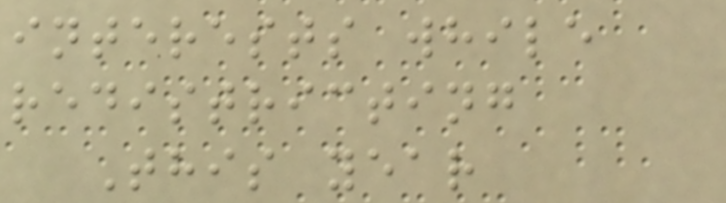interests while
redistricting
This year
